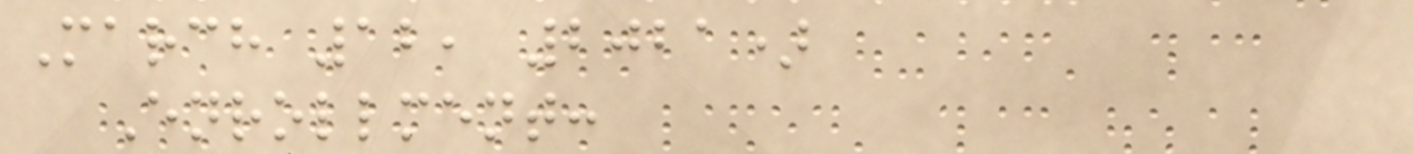March 12, 2021)
Enrollment:
